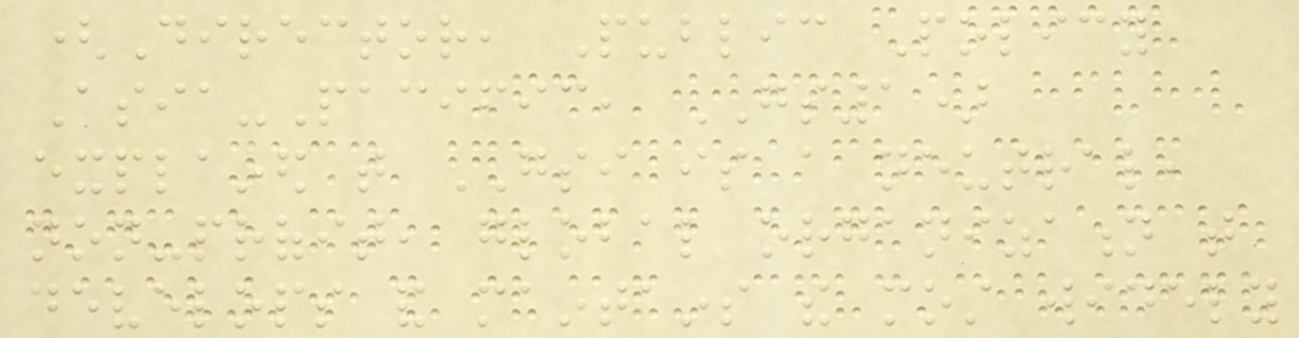(Director, Public Policy
Asia-Pacific, GS1)
explained that GSI is a neutral,
non-profit, global organization that
develops and maintains the most widely
